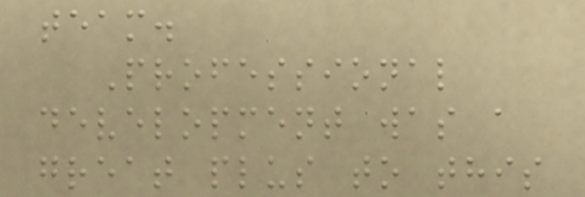team.
Professional
development was a
great plus to this
